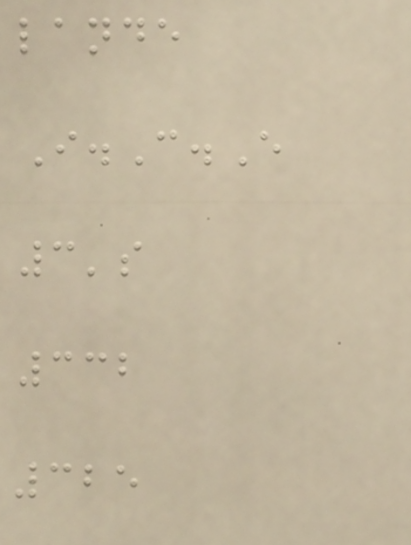lande
I.C.E
3's
332
325
